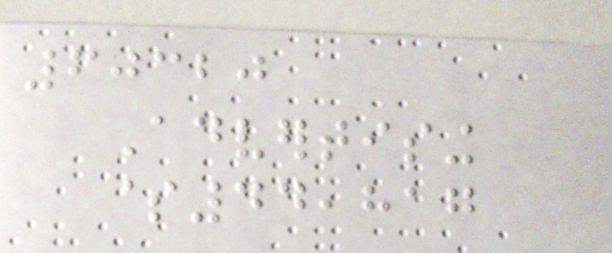60320
Advertising
$44,817
